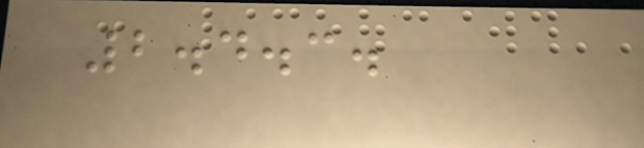2.4.3.
